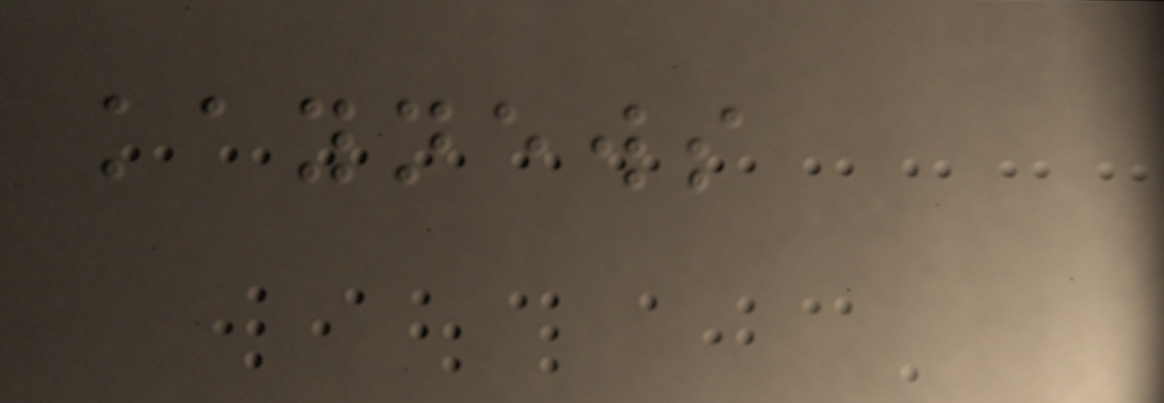kaynews
